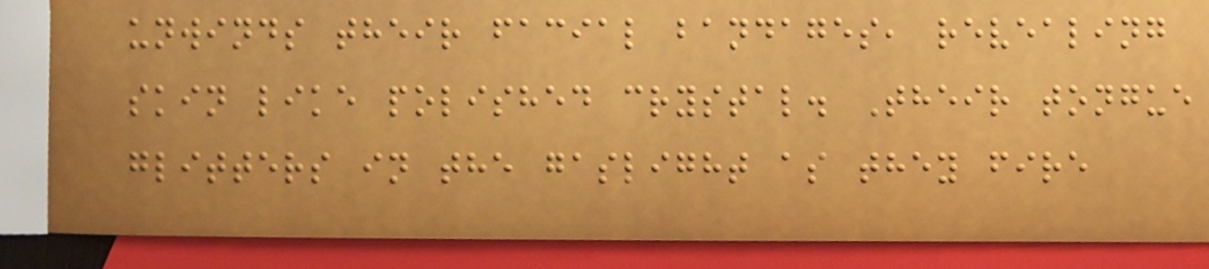unwinds their facial bandages, revealing
skin like polished crystal. Their tongue
glitters in the gaslight as they fire
